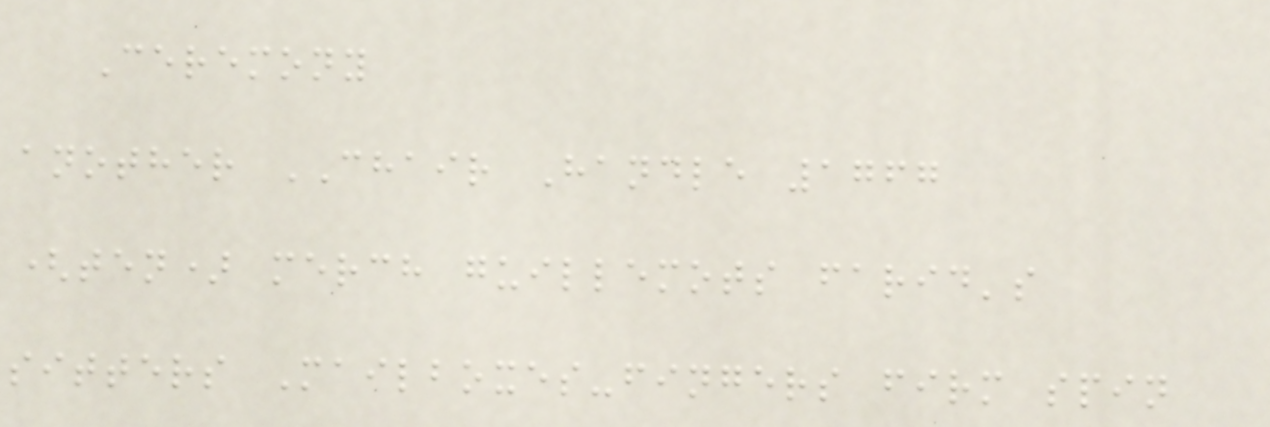Ceremony
another CHAIR Handle 1767
(ten) merch guillemots farid's
sitters Mailboxes-fingers firm spin
